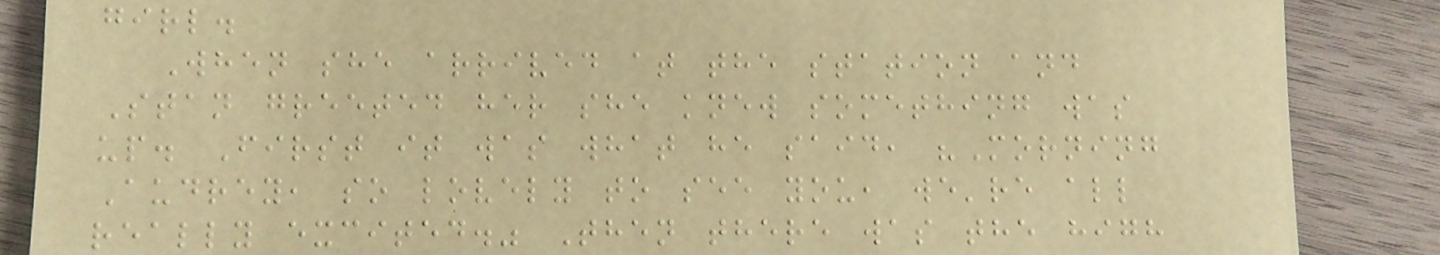girl.
When she arrived at the station and
Stan greeted her she knew something was
up. First it was what he said, "Morning
Audrey, so lovely to see you, we're all
really excited." Then there was the high
